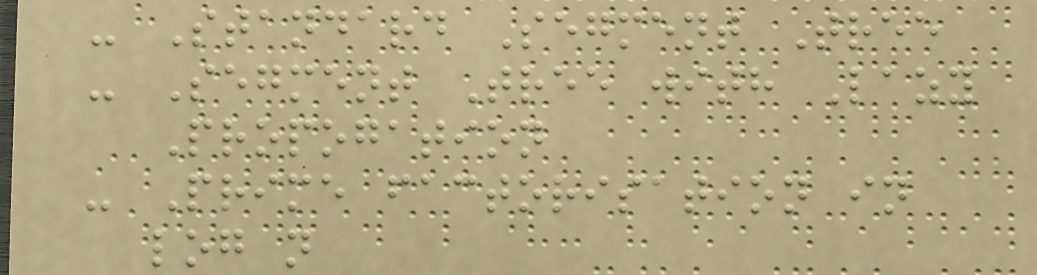- Standard Segment Tree
- Segment Tree with Lazy
Propogation
- Prime factorisation in
log n
